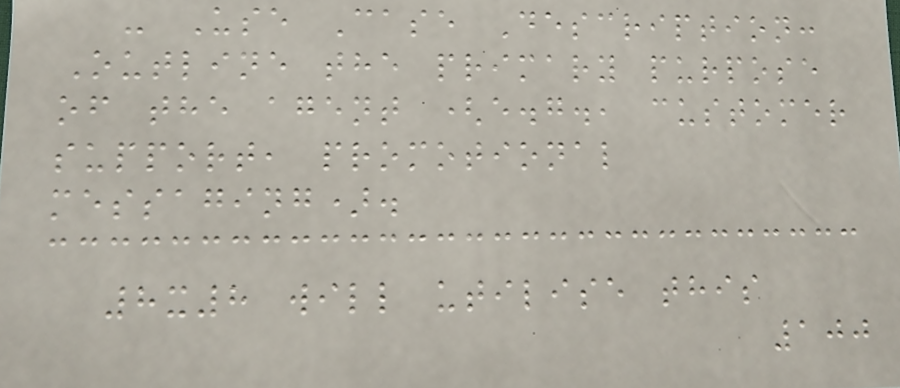- Use Case Description:
Outline the primary purpose
of the agent (e.g., customer
support, promotional
messaging).
8x8 will utilise this
100
